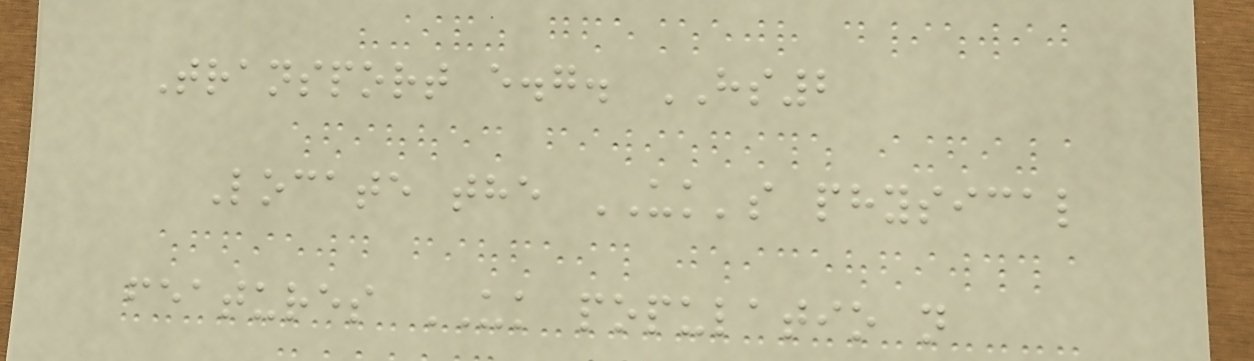Transport e.g. HS2
Locate the UK's physical
features UK populatio n
